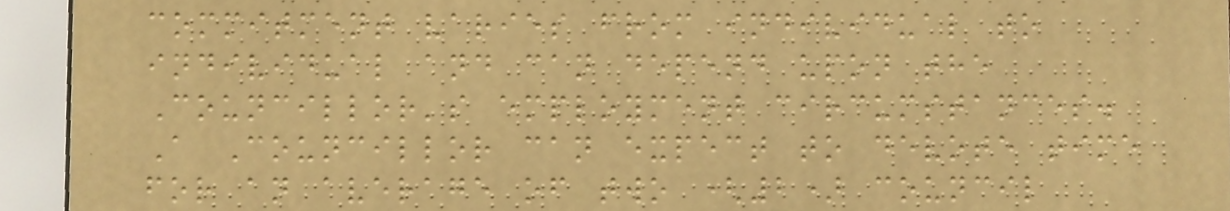commitment varies from individual to
individual and can depend upon the
Councillor's employment circumstances.
A Councillor can expect to devote time
for an average of two (2) council
